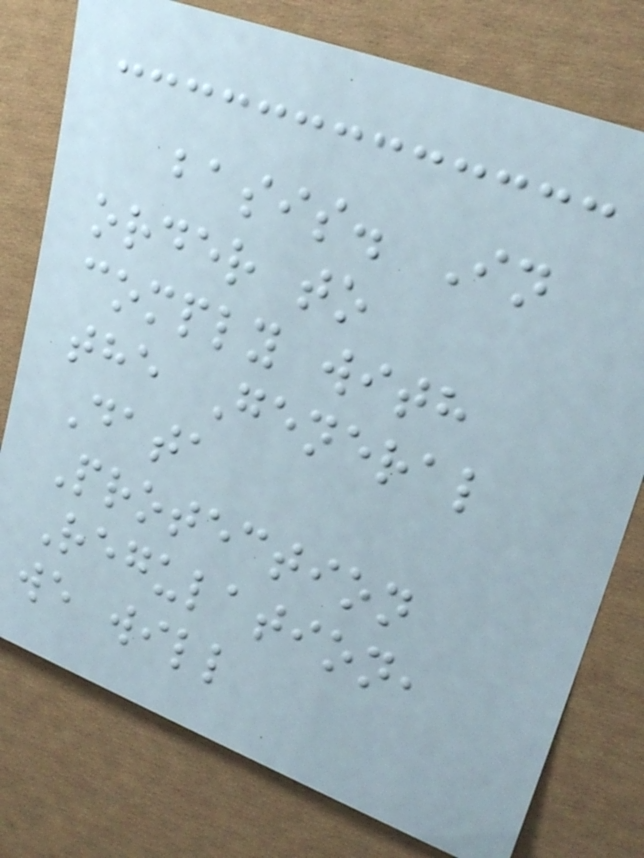basis. In
order to
comply with
the General
Data
Protection
Regulation,
we will
